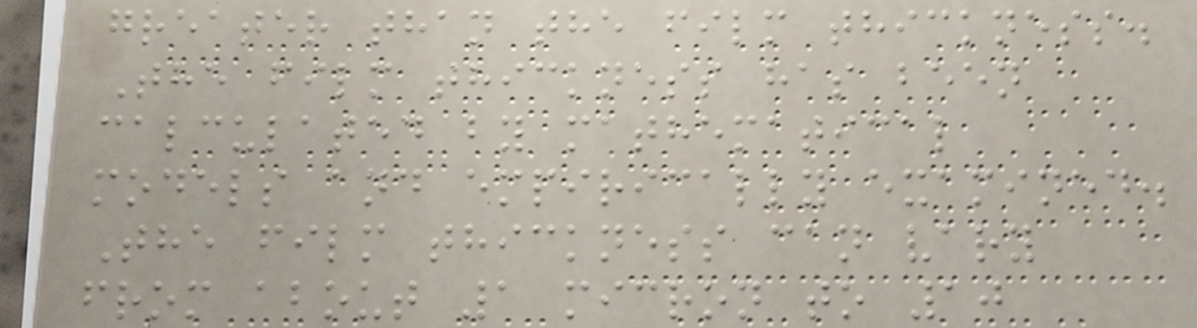greater than the film thickness.
The film thickness has been
calculated by mathematical
models and empirically examined.
The film thickness can vary
from about 1 micron to 10
